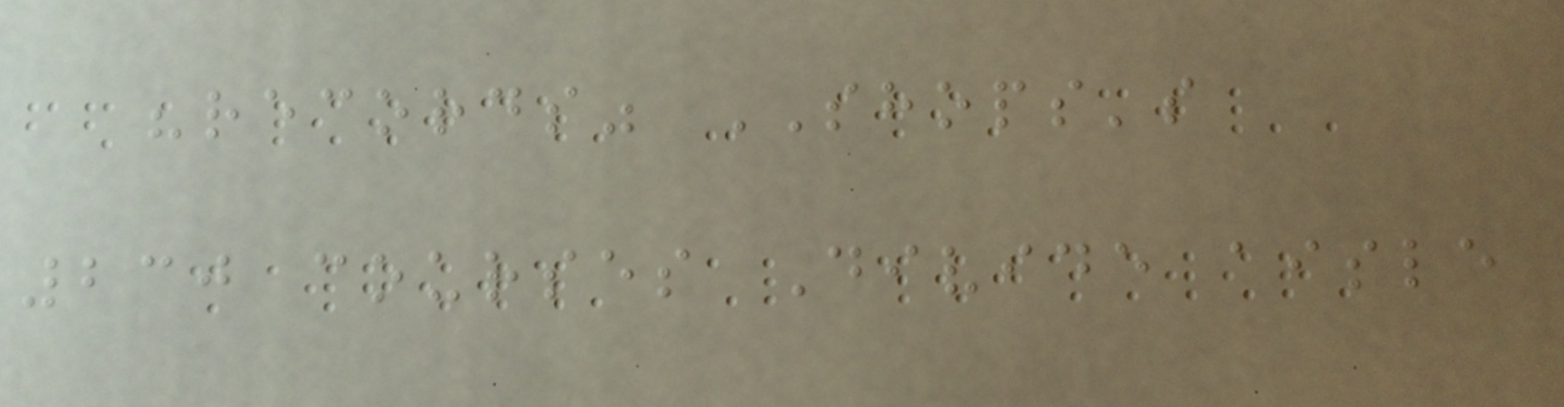"records" SHOPS's
230 courses Divide aisle
